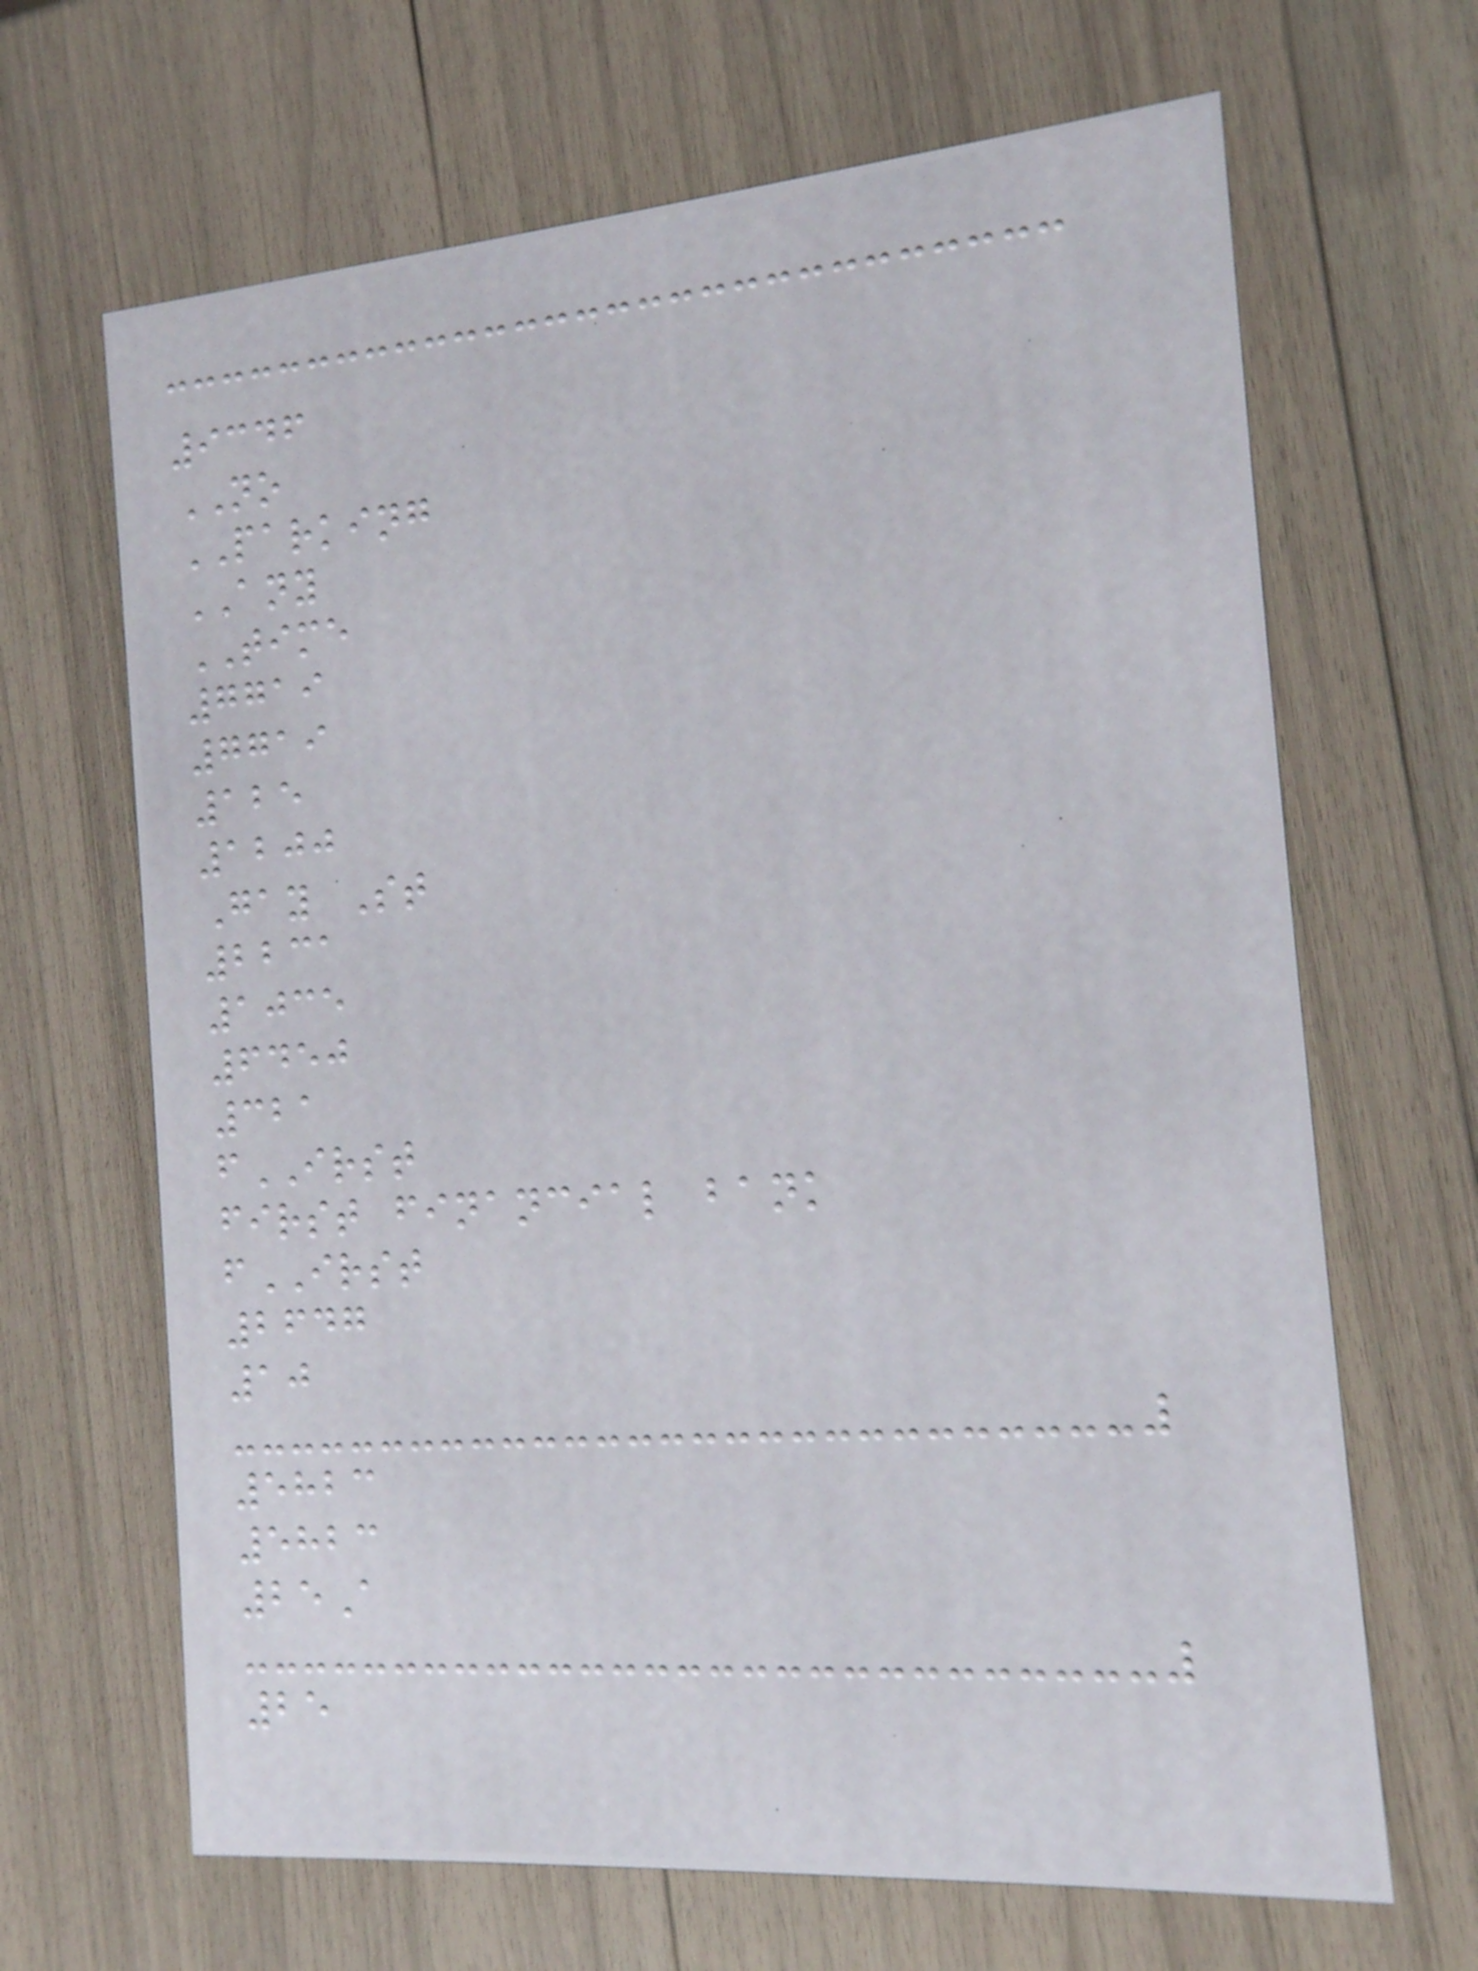9346
NO
PARKING
ANY
TIME
7719
7719
125
1200
Gay St
2231
1035
6450
321
fIRST
first financial bank
fIRST
2647
10
5823
5823
25A
25
